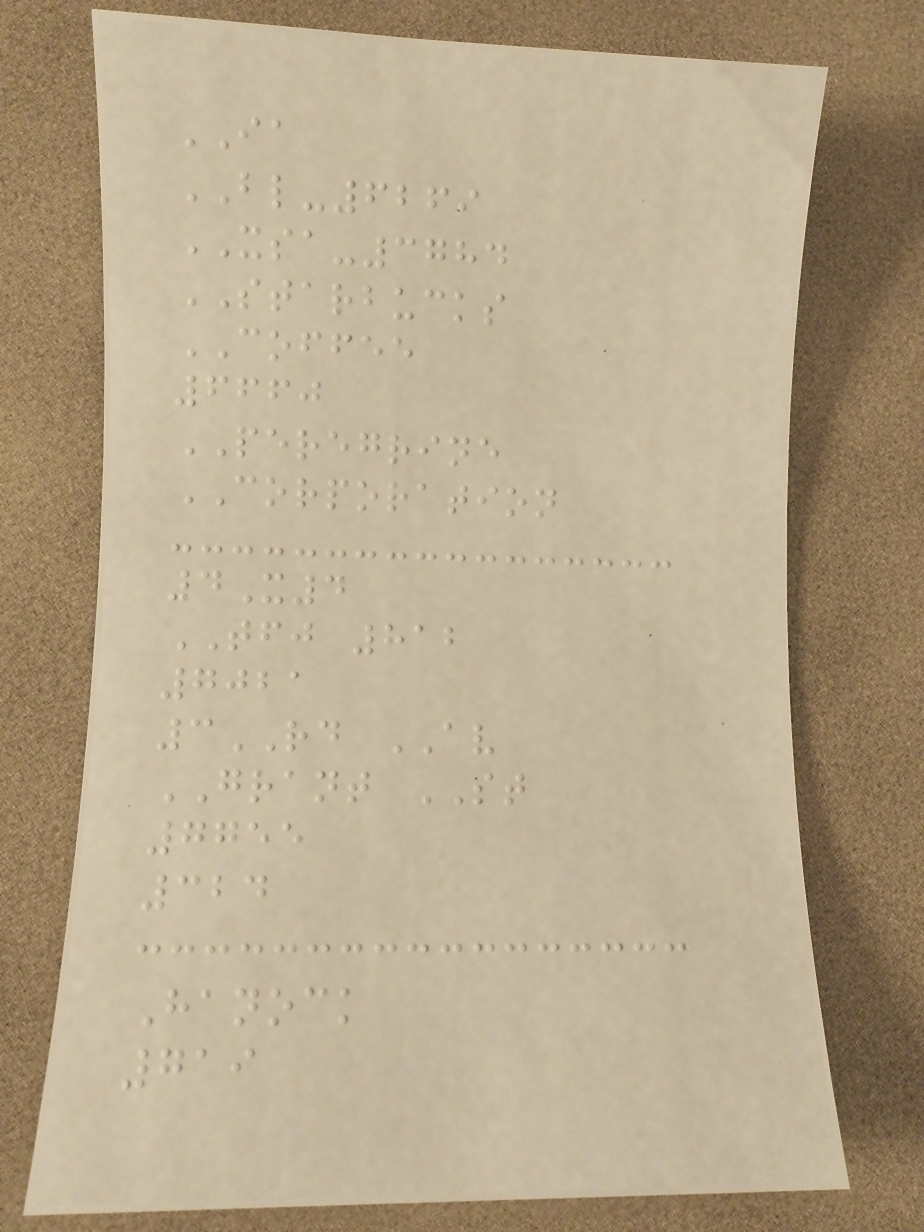IA
BL-6269
XSA-3784
STARBUCKS
COFFEE
6660
PEREGRINE
CORPORATION
4X4
TFJ 812
7021
3RD AV
GRANT ST
7755
324
Hanock
719
